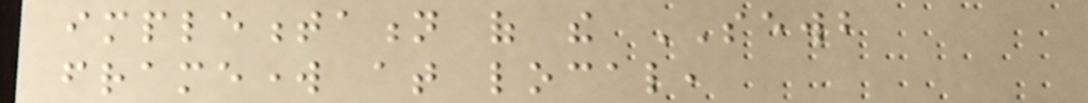implementation of the SEWB
framework at local,
